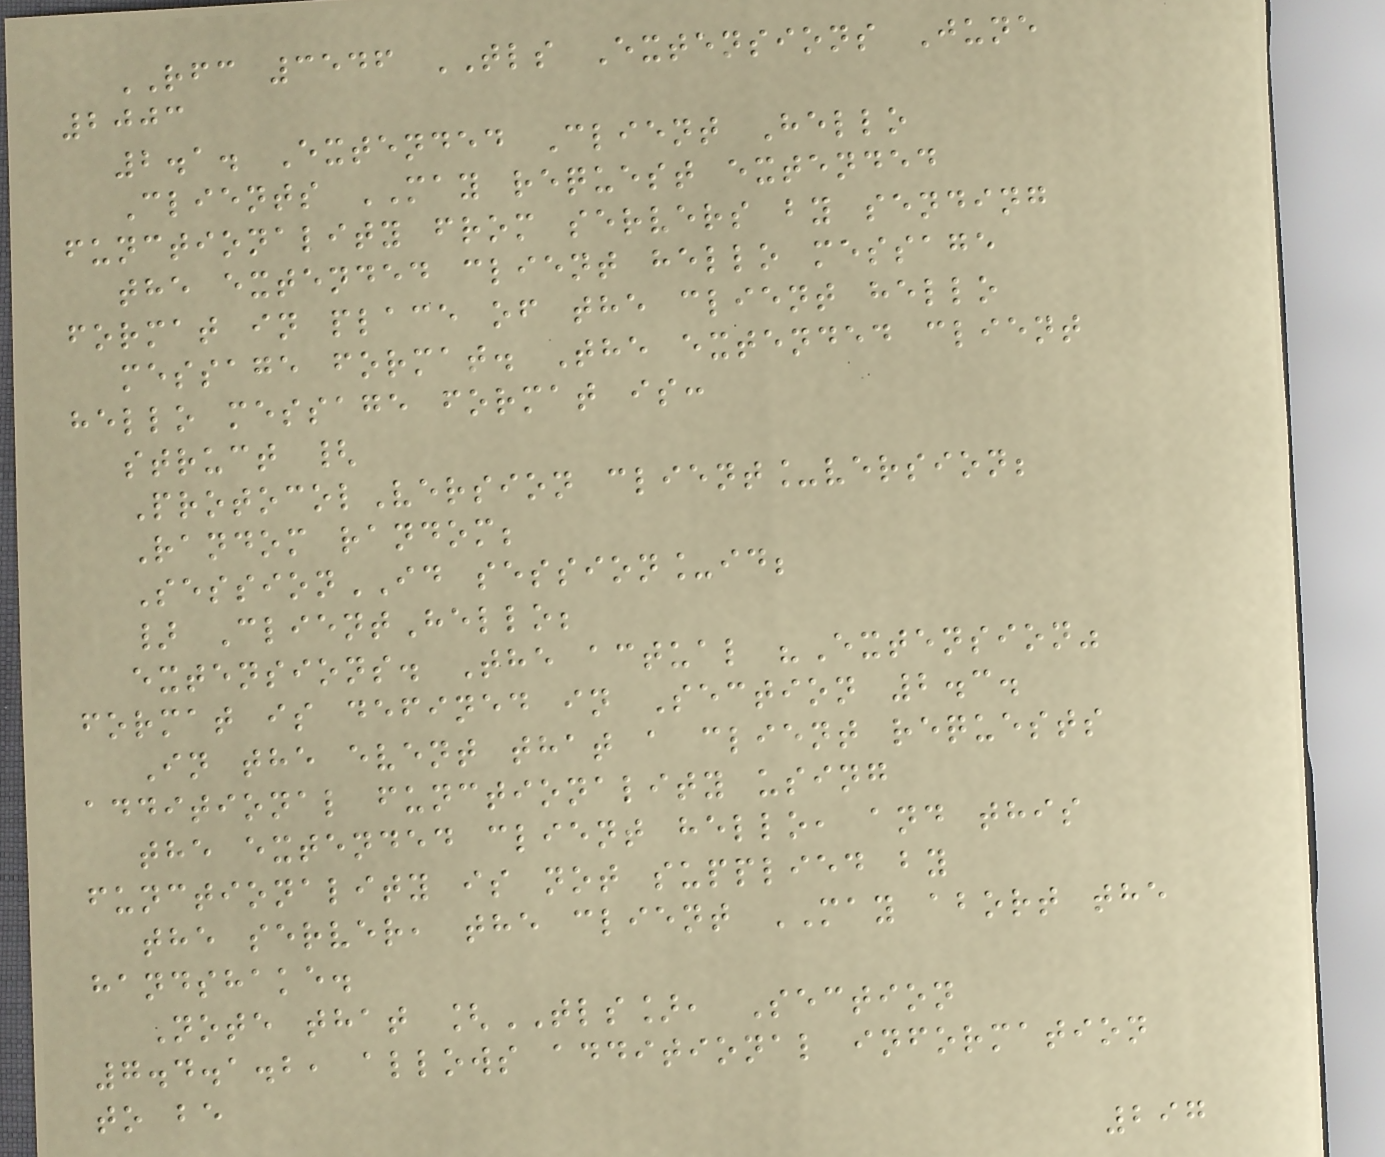RFC 3546 TLS Extensions June
2003
2.1. Extended Client Hello
Clients MAY request extended
functionality from servers by sending
the extended client hello message
format in place of the client hello
message format. The extended client
hello message format is:
struct {
ProtocolVersion client_version;
Random random;
SessionID session_id;
} ClientHello;
extensions. The actual "Extension"
format is defined in Section 2.3.
In the event that a client requests
additional functionality using
the extended client hello, and this
functionality is not supplied by
the server, the client MAY abort the
handshake.
Note that [TLS], Section
7.4.1.2, allows additional information
to be
297
